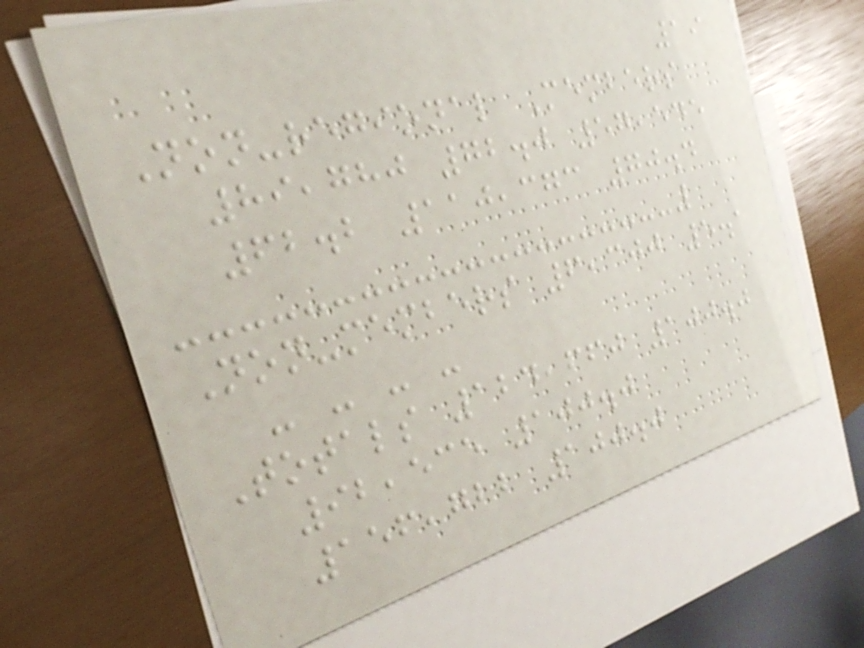19
Non-regional Members
89,780 72.0 57,545
62.2 110,373 70.4
Non-members 6,300 5.1
- - - -
Totals 124,660 100.0
92,535 100.0
156,722 100.0
